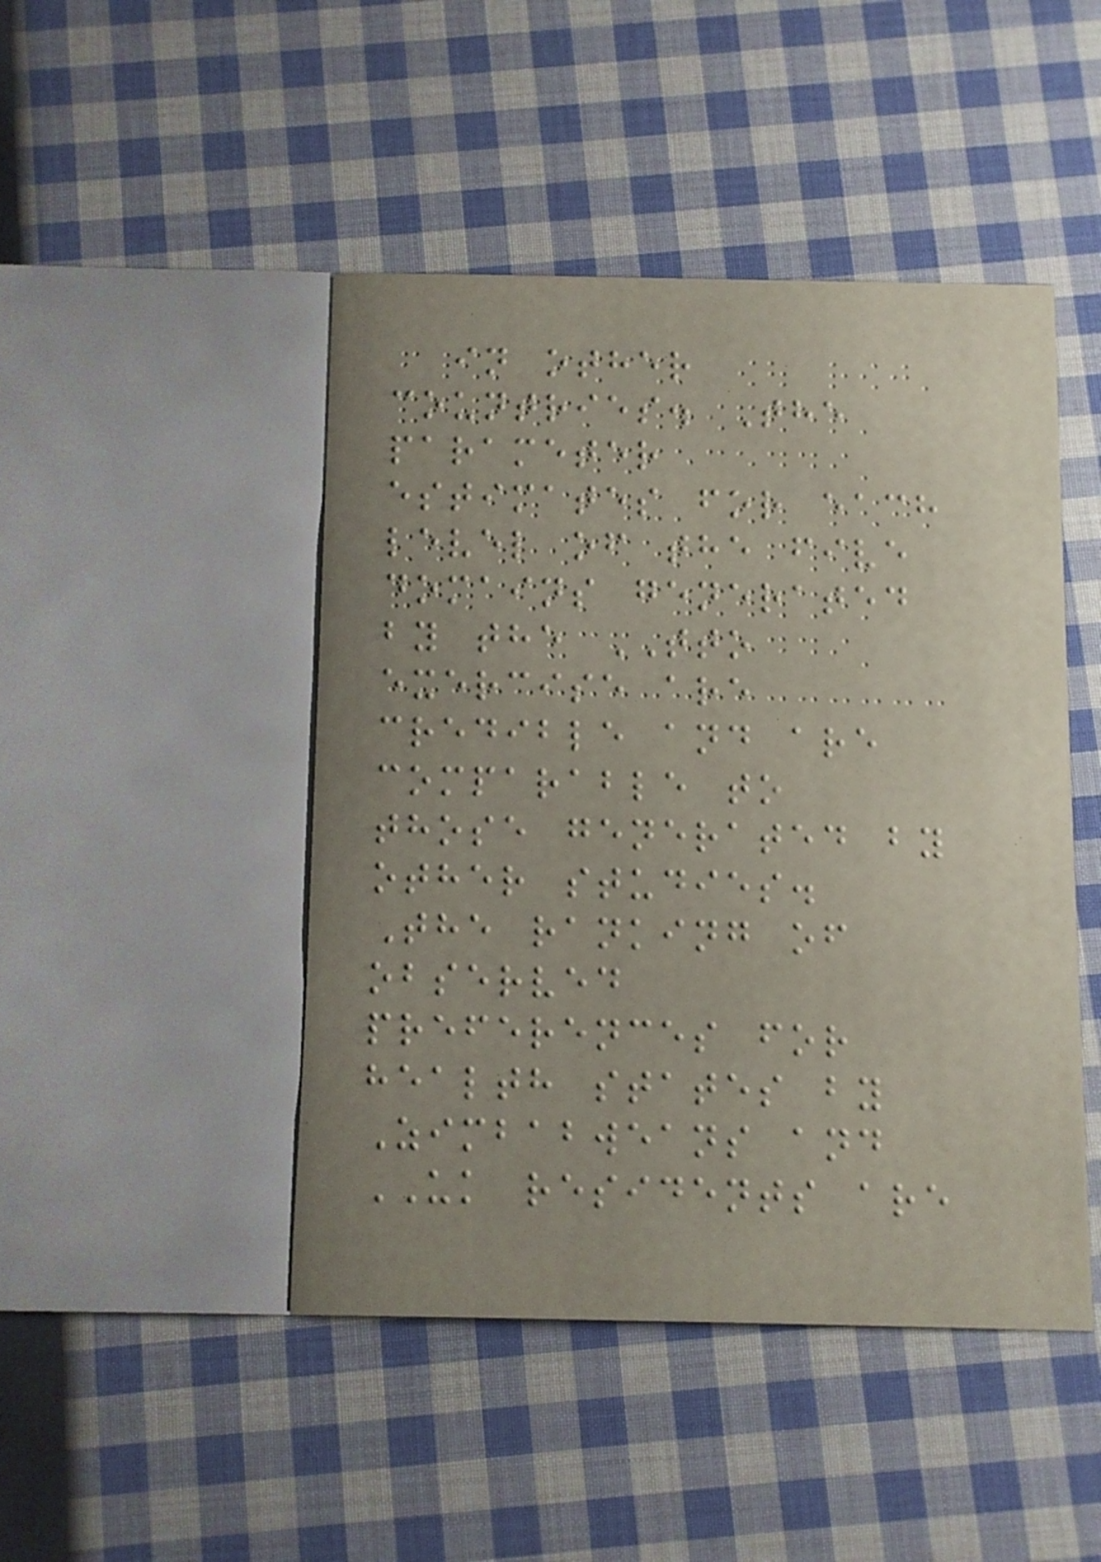in other
countries. The
parameter
estimates for each
level of the five
domains generated
by the TTO
exercise are
credible and are
comparable to
those generated by
other studies.
The ranking of
observed
preferences for
health states by
Zimbabweans and
UK residents are
